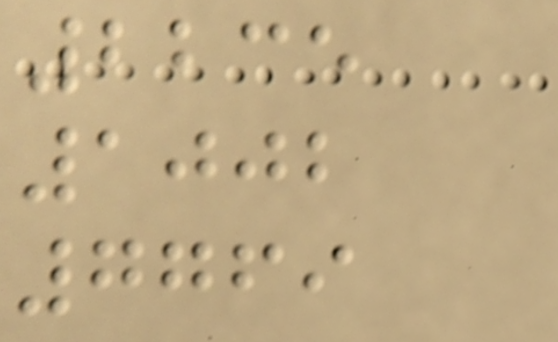2235
1002
7769
